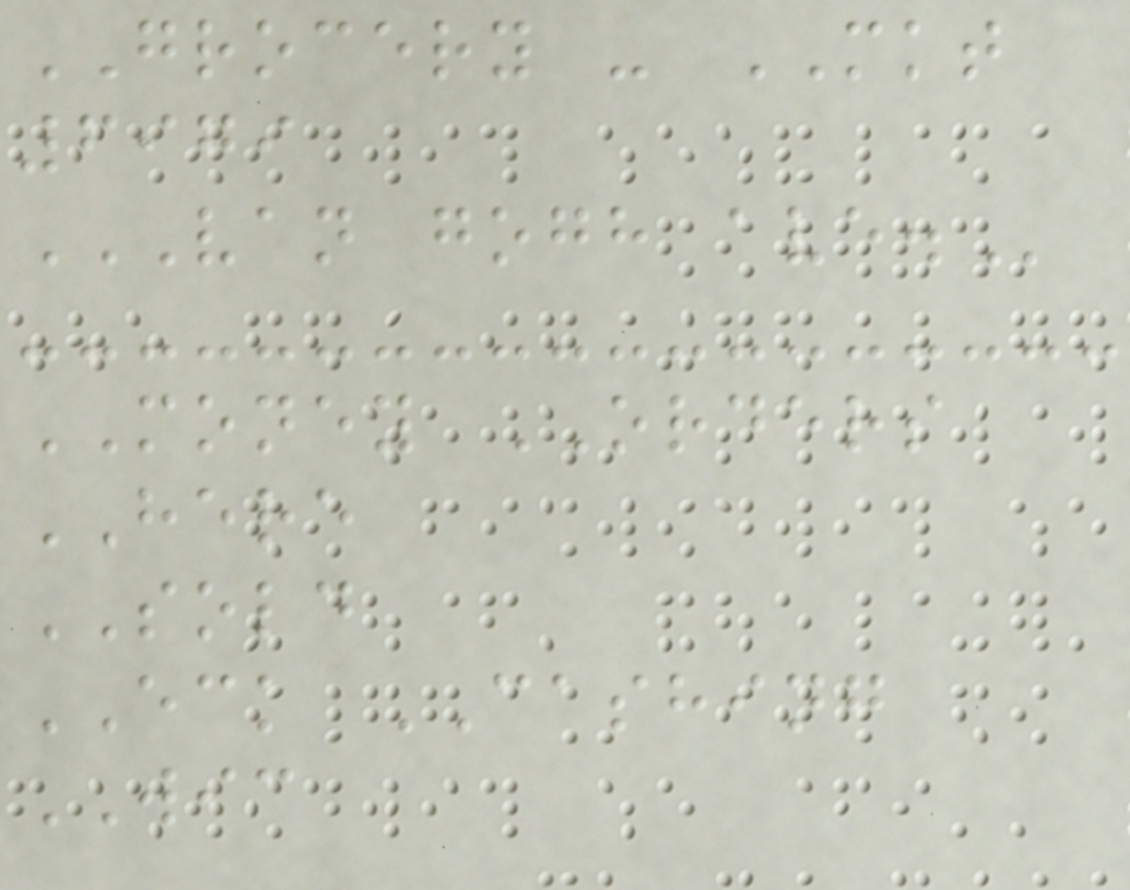GROCERY - MKT
6979
VAN GOGH AVE.
MONEY ORDERS
HERE
SOLD
ECK CASHING
WIC
